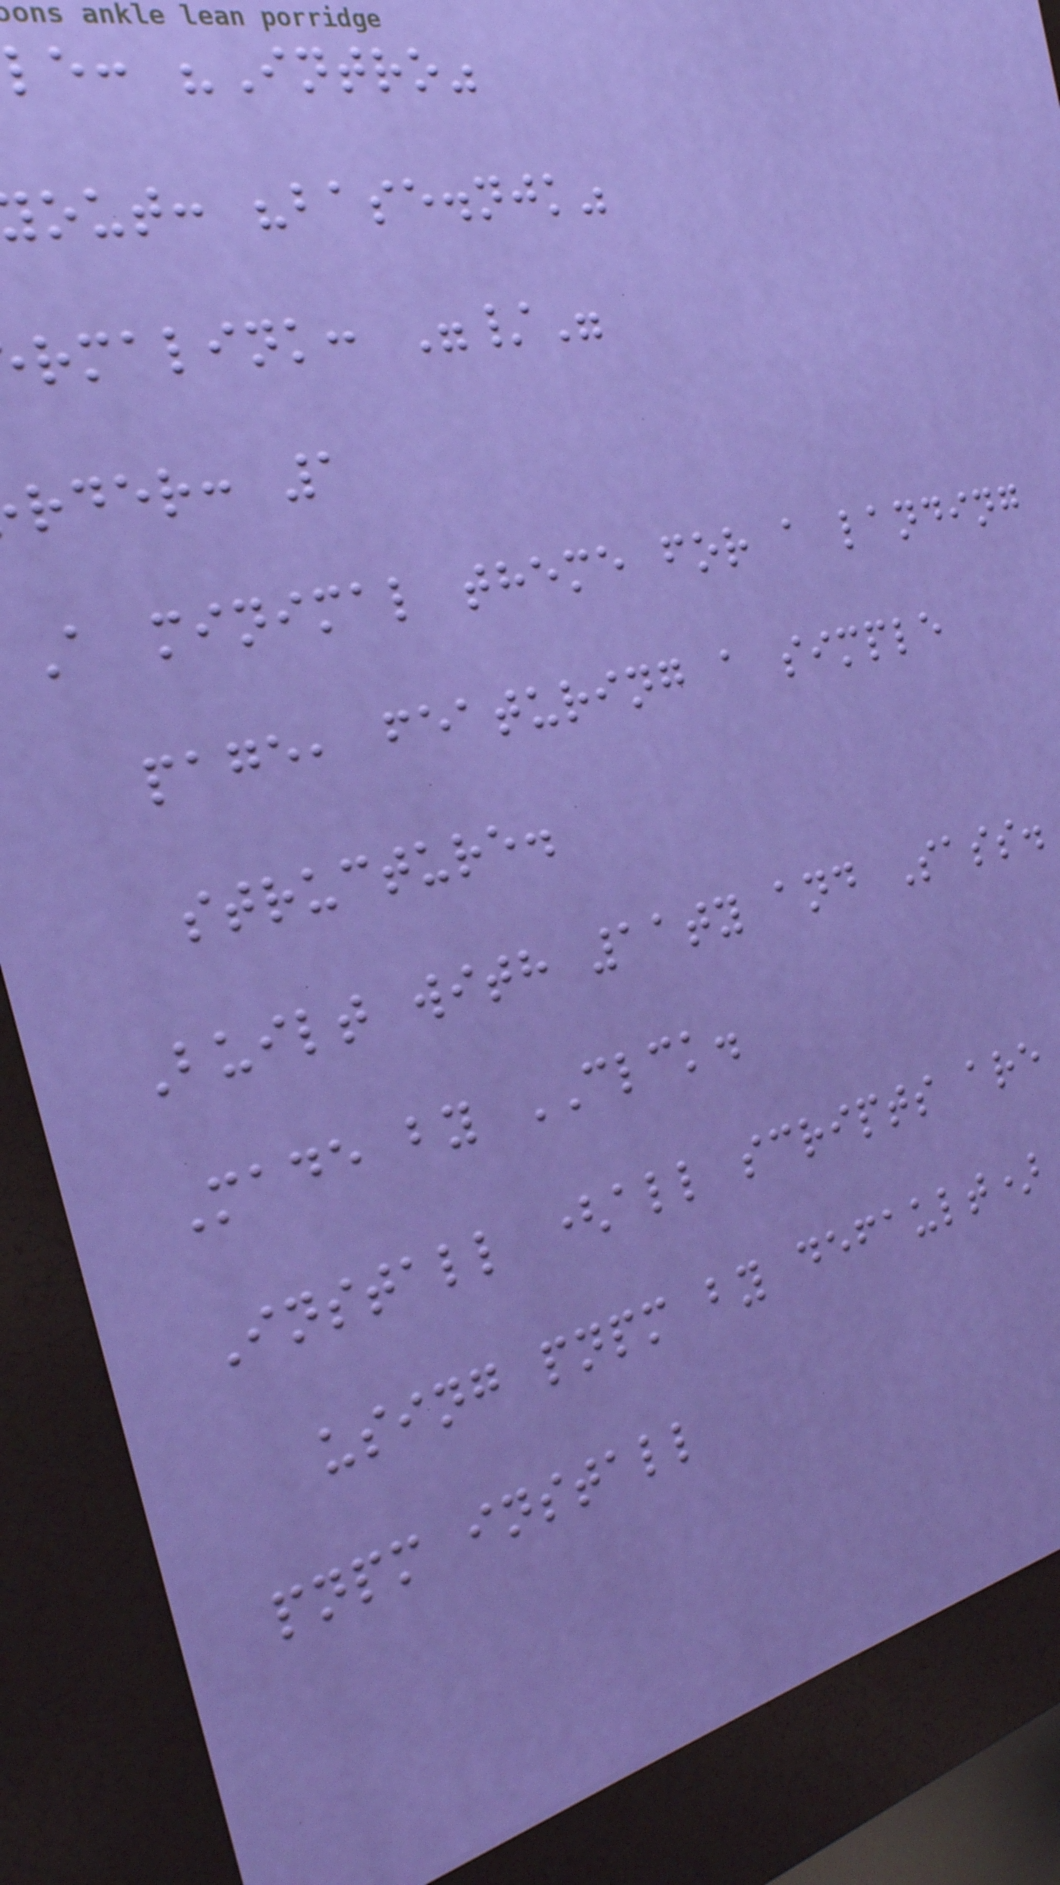le: "Intro"
out: "base.njk"
rmalink: "/"
rder: 1
A minimal theme for a landing
page, featuring a simple
structure.
Built with 11ty and Sass.
Made by CLCK.
Install (all scripts are
using pnpm by default)
pnpm install
